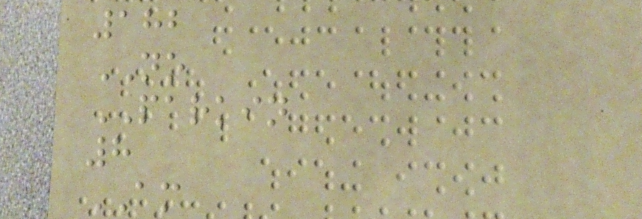182
NO
PARKIN
8
AM
